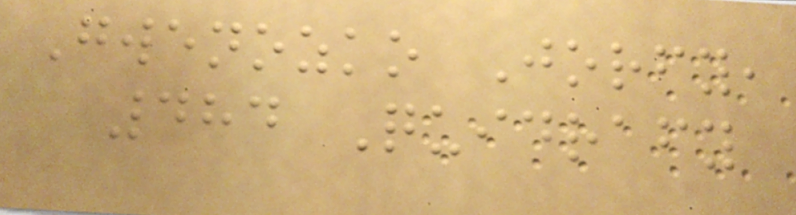Gwenozko Jorfy,
484 Quidrafy
